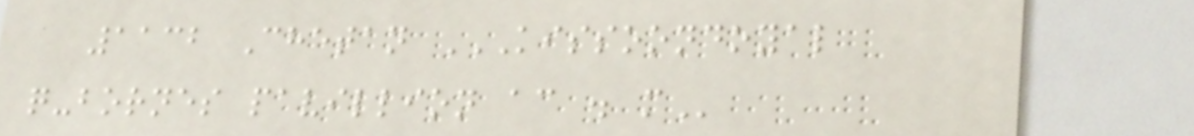1132 Chetan KISSOONDOYAL
Q-BORNES PAVILLION AC . M
